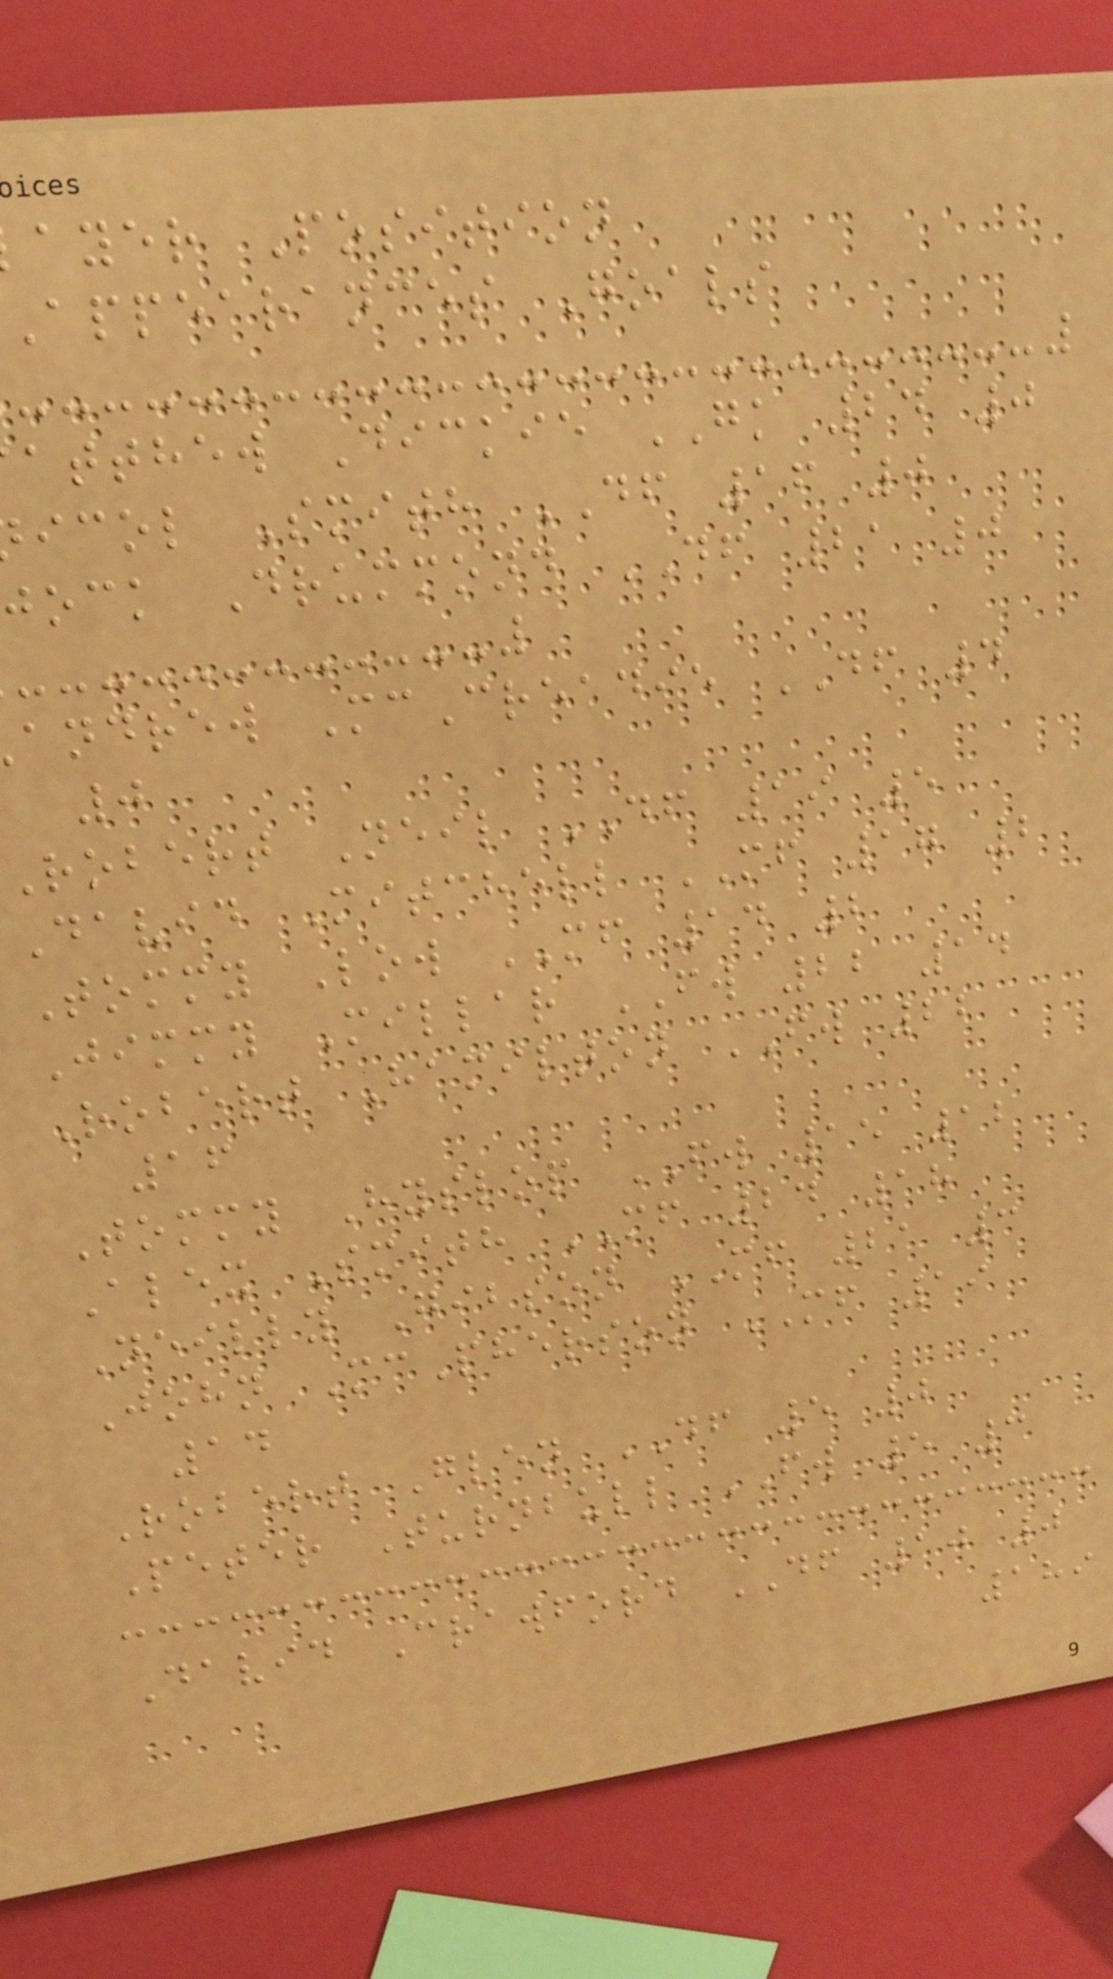ayer Position
Appearances Goals
atthew Dickie GK 24 0
icol Smith DF 16 0
jock Drummond DF 21 0
andrew McCreadie DF 4
0
Robert Neil DF 19 5
David Mitchell MF 17 2
Tommy Low MF 14 2
Jimmy Millar FW 22 14
Robert Hamilton FW 22
16
Tommy Hyslop FW 15 12
Alex Smith MF 24 18
Neilly Gibson MF 21 3
John McPherson MF 19
14
Robert Glen DF 5 0
Peter Turnbull FW 5 3
David Crawford DF 10 0
189
